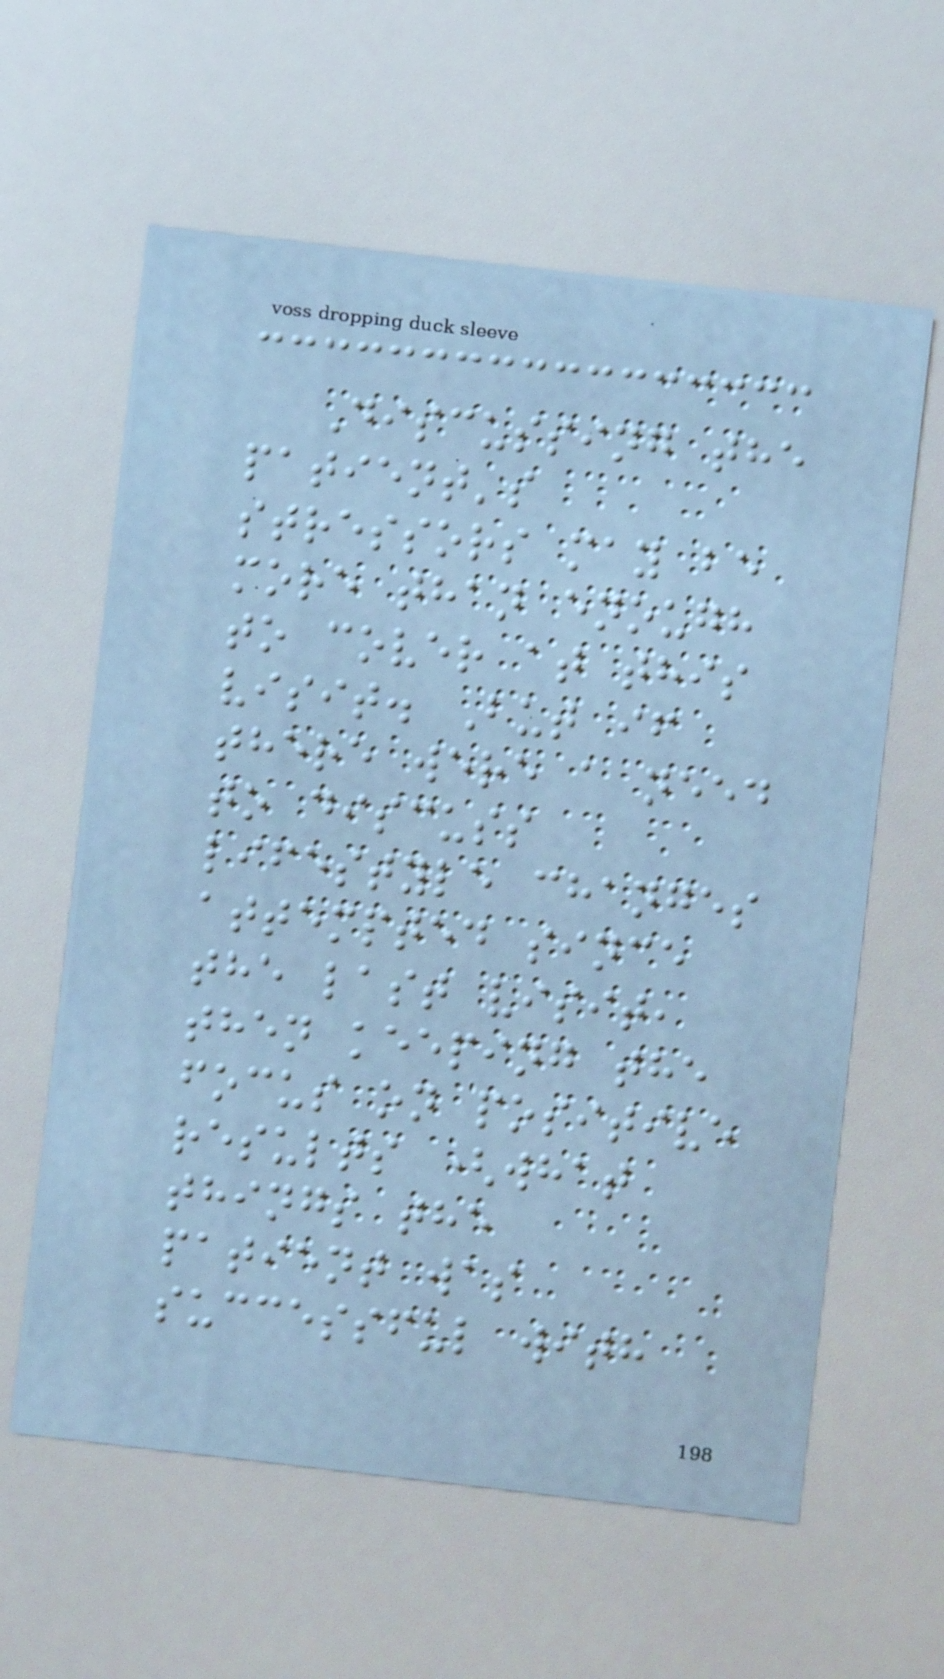Discussing the
patient's
stressors may be
more than enough
to cover at this
visit. But if
there were a need
to discuss
lifestyle changes
attempted since
the last visit,
then keeping the
focus on positive
results (what
things the
patient was
successful with
